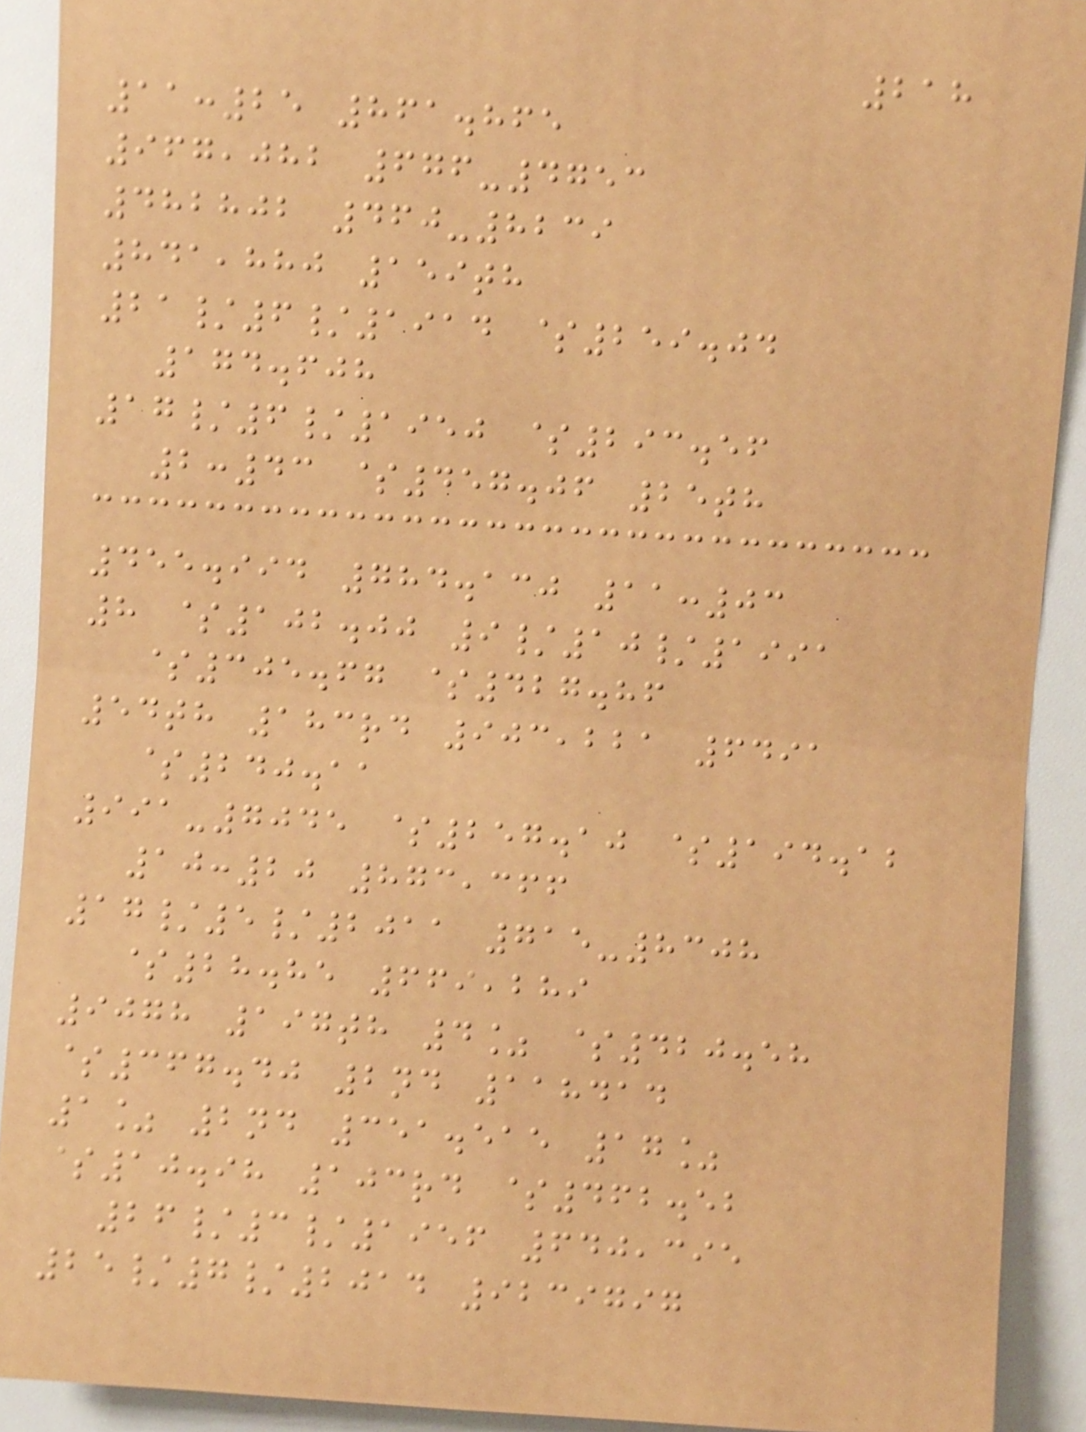218
11:25 861.865
967,082 676-4753
482802 460-8239
841,880 159th
21/6/1914 $259.04
174.608
17/6/1950 $293.56
2:43 $457.06 25th
455.994 784.130 11:03
8 $102.00 9/10/1991
$305.67 $427.86
54th 183rd 903,221 6491
$240.11
991-7045 $257.10 $194.12
10:20 873,366
17/5/2011 715-8308
$28.85 669,289
9078 197th 4% $420.58
$367.40 2nd 118414
1% 2nd 351.515 17%
$10.98 103rd $462.52
26/3/1956 640,395
25/7/2014 9239797
